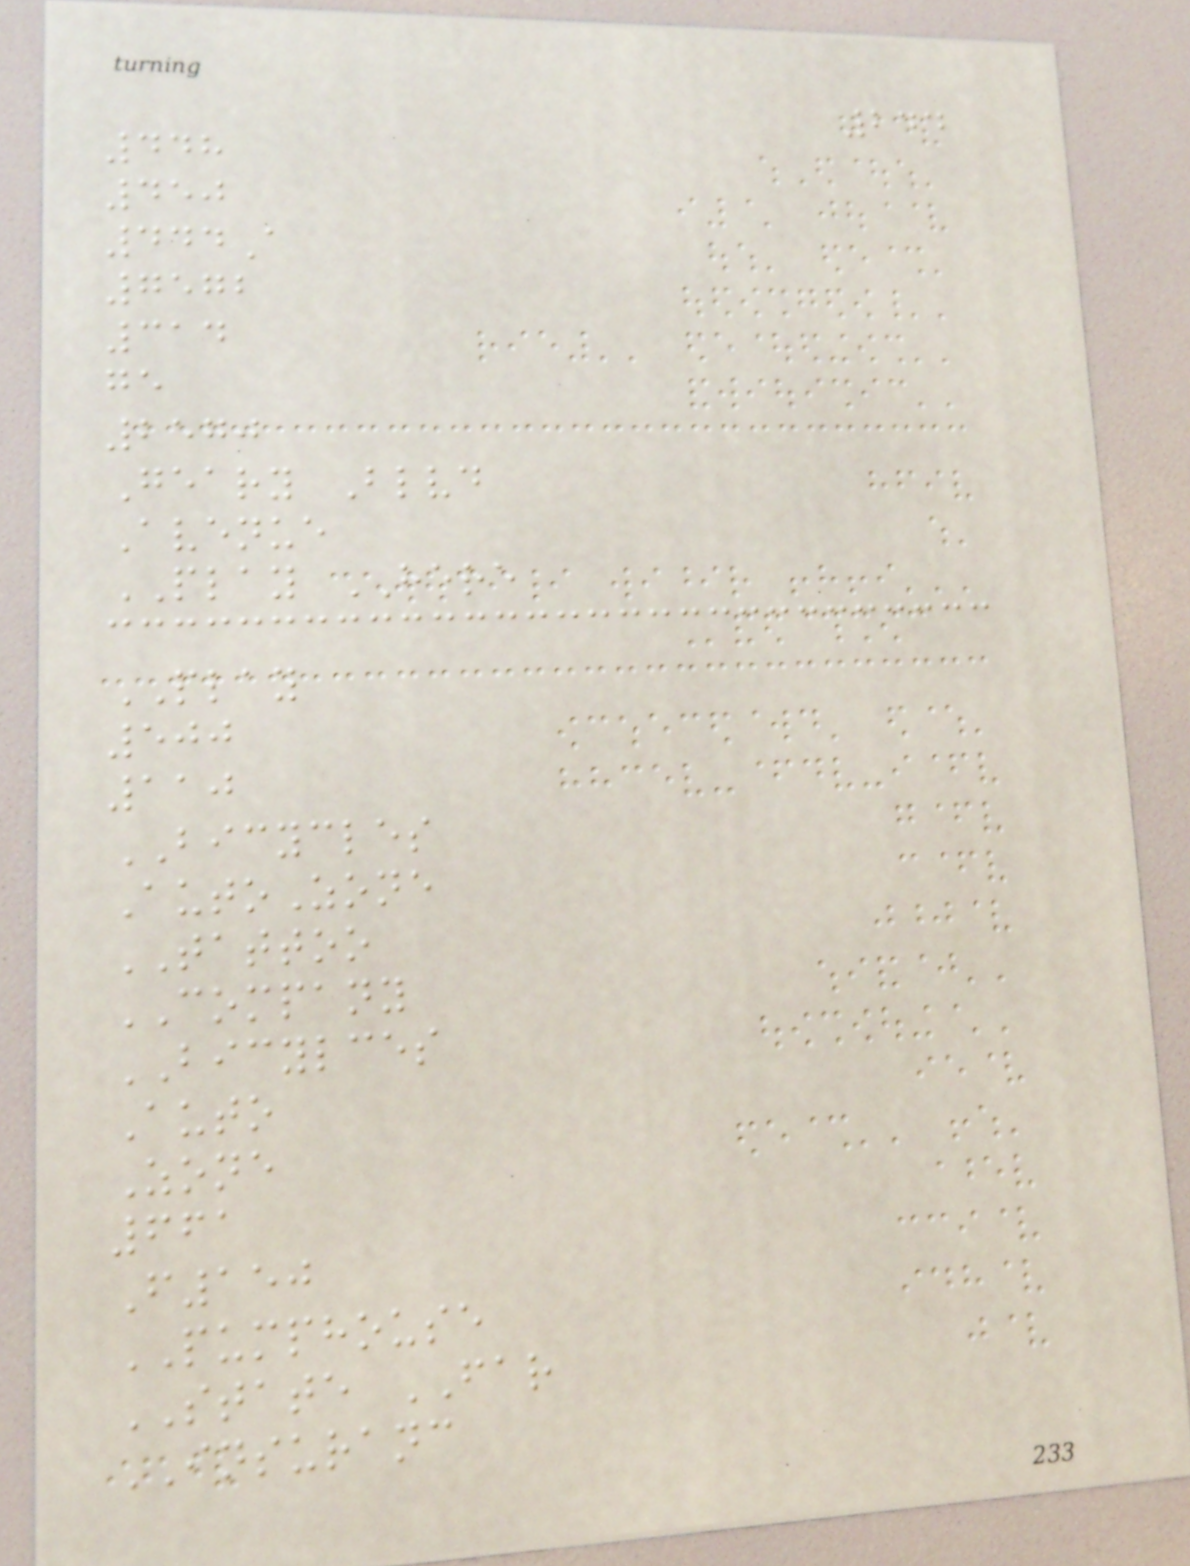244
448
450
444A
7572
314
ge
2570
Geary Blvd
Avenue
PLAY HERE
PLAY
500
110
BICYCLES
AutoZone
TATTOO
COMPANY
BICYLCES
Auto
Zone
661
F150
PUMPHOUSE
STATE FAR
INSURANC
